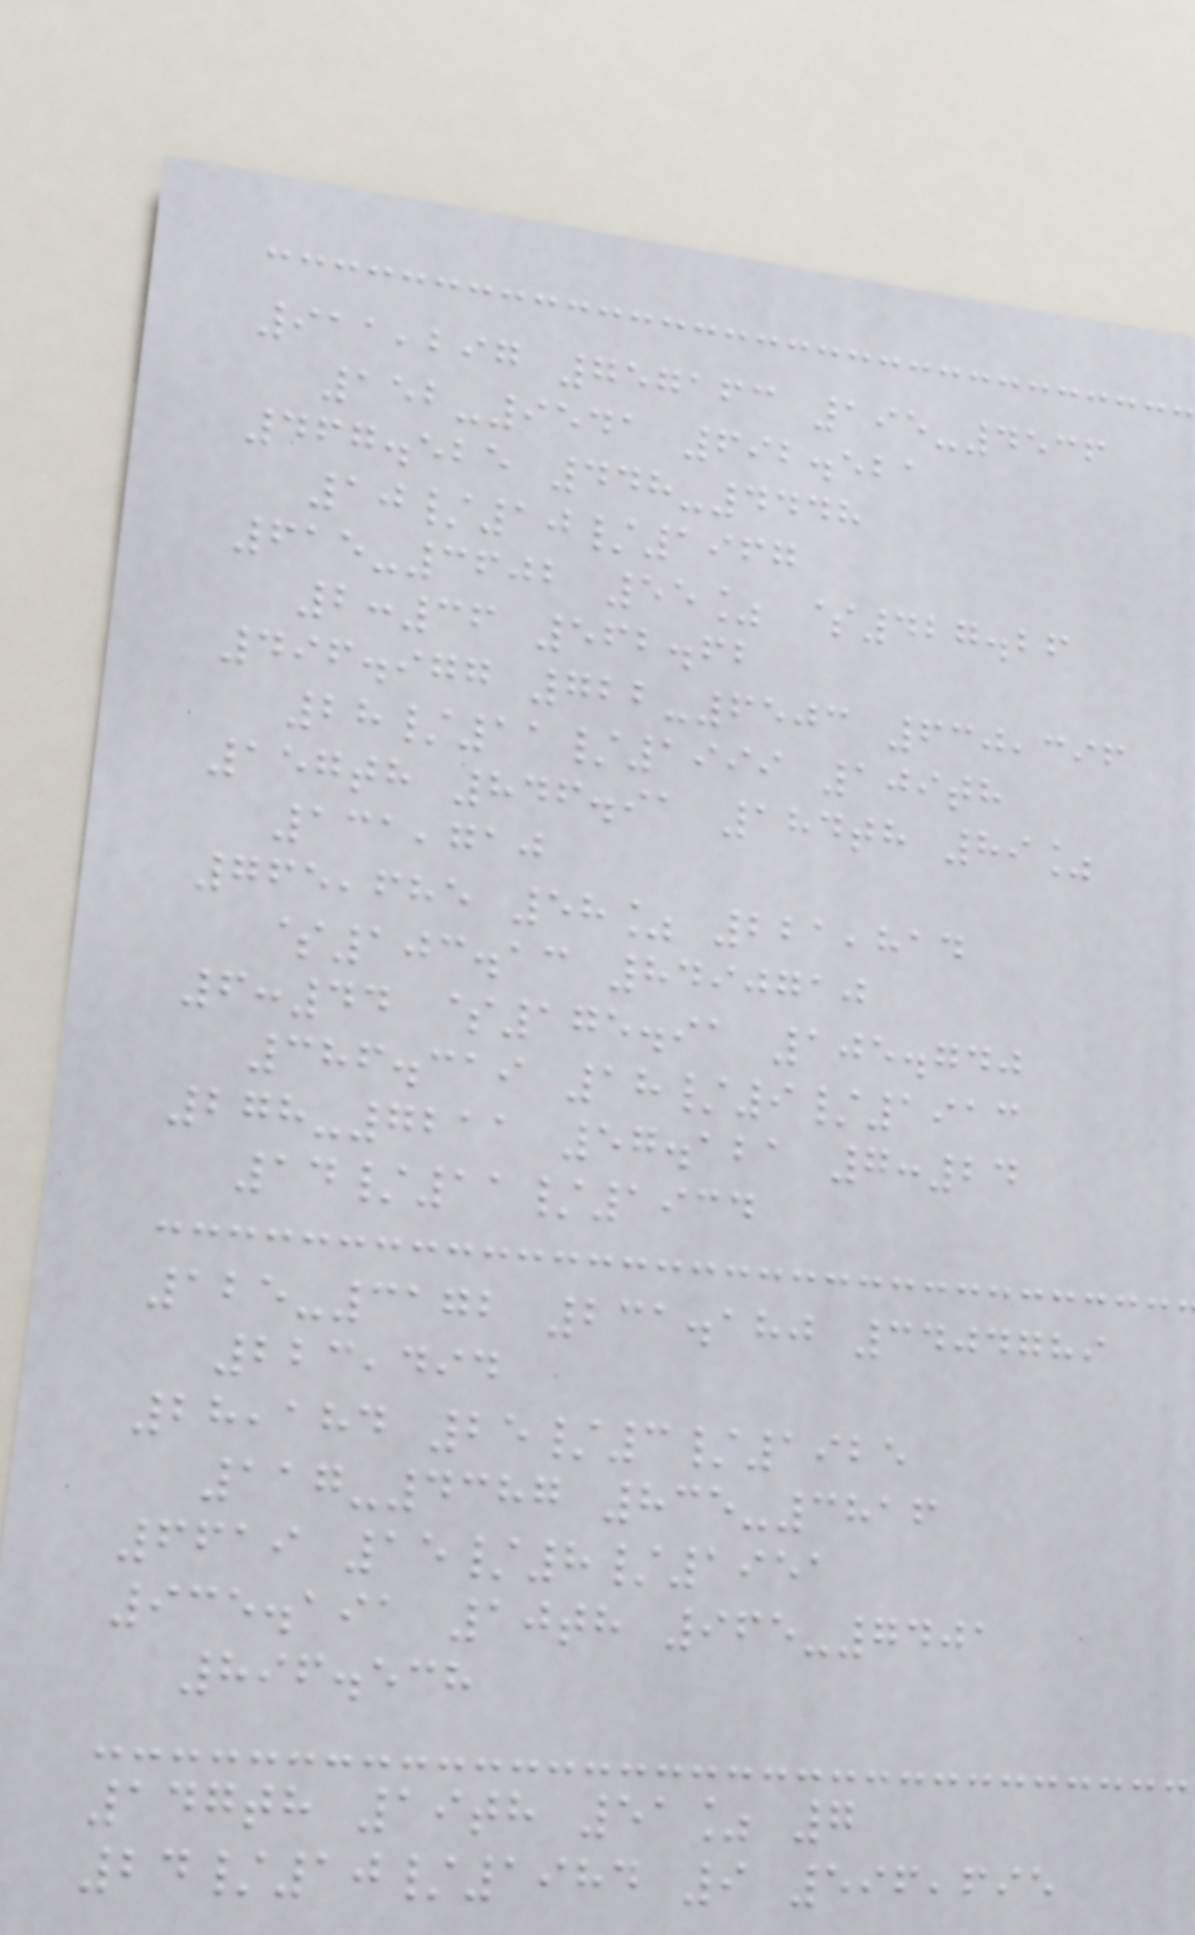911,297 757163 195-4536
152-9541 692.521
467.525 448-4448
10/10/1967
615-3602 55% $427.26
2:36 562.62
496.977 722-6503 630,396
28/11/1999 109th
157th 846.91 184th 89%
131,710
765,685 58% 221,814
$103.13 8490710
6:44 $175.91 105.740
386.319 18/9/1913
278-7211 57.121 7:24
14/11/1934
125-3172 231.180 3404789
223,494
28,184 25/3/1925
117-4387 835-3816
6619 15/8/1951
935.191 10th 965-7401
896.538
147th 19th 51% 7
24/10/1984 9 596,695
